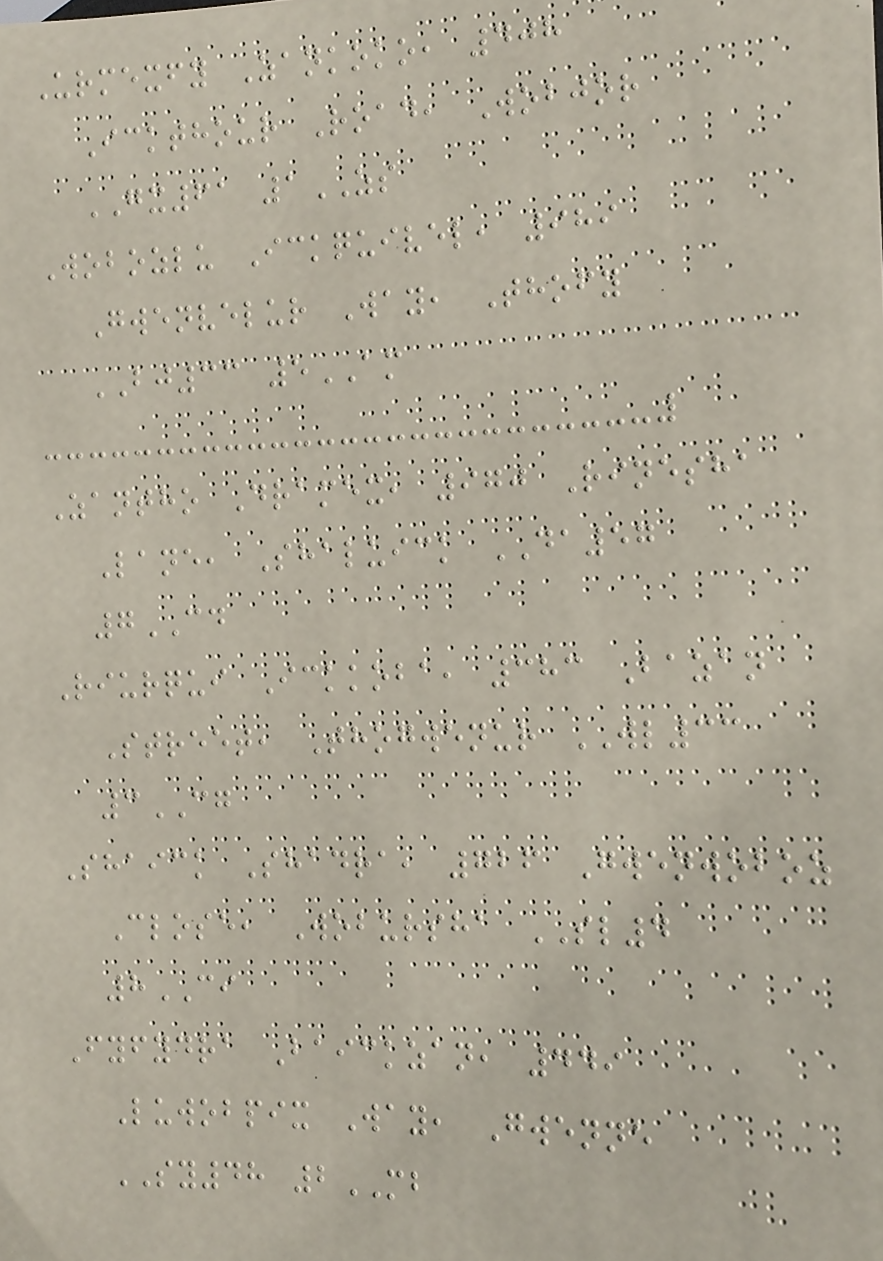Urmexfy Zankoko, 408
Ickthour Road, Wobjor
GX61 1ZS
Wobozlu Ickquivel, 989
Gwenvelur Way, Thofy
BJ33 5AM
Zantho Dramex, 970 Rinesha
Lane, Shaluick DA57
7CD
Riurqui Ickkoba, 383 Bazan
Street, Thogwenur WL33
3CG
Shaick Shadra, 726 Gwenwoboz
Close, Wobursha SL4
8CI
Fyfydra Baickzan, 449
Luwobpix Way, Gwenne
SY48 2MB
